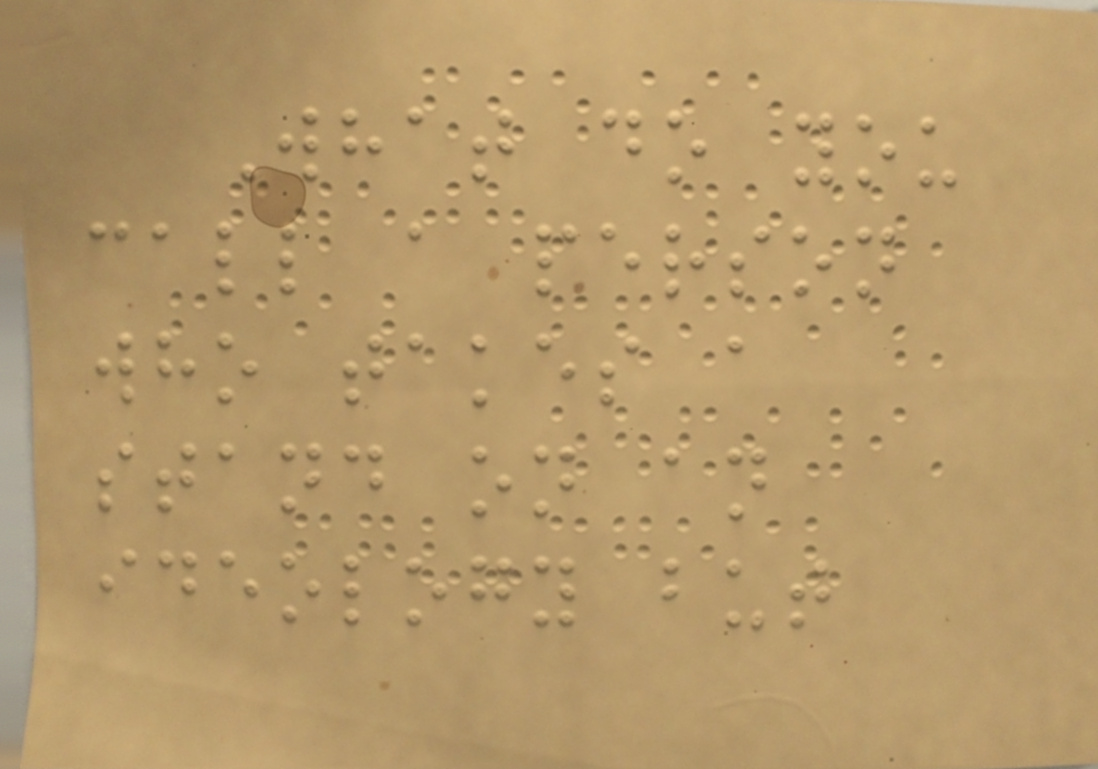What do you
call a person
who takes a
stand on an
ideology but
